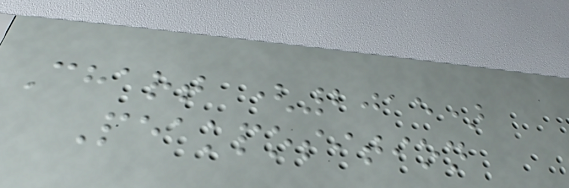Chart (2015)
Peakposition
